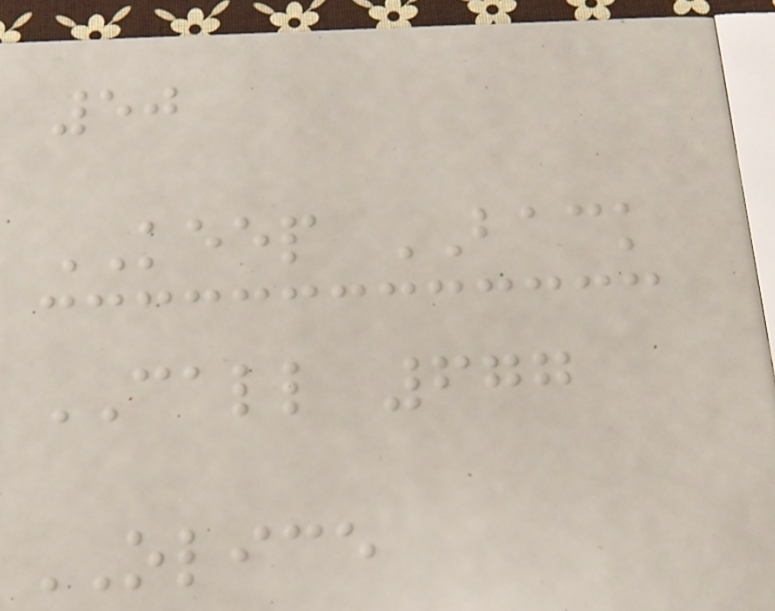50
KEEP BACK
CALL 677
OLICE
